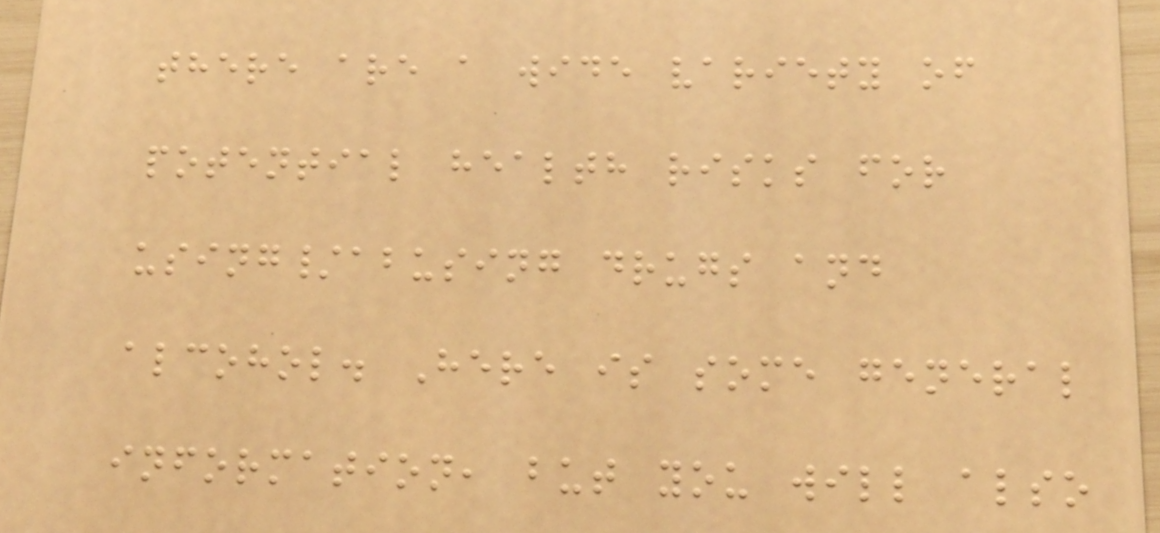there are a wide variety of
potential health risks for
using/abusing drugs and
alcohol. Here is some general
information, but you will also
